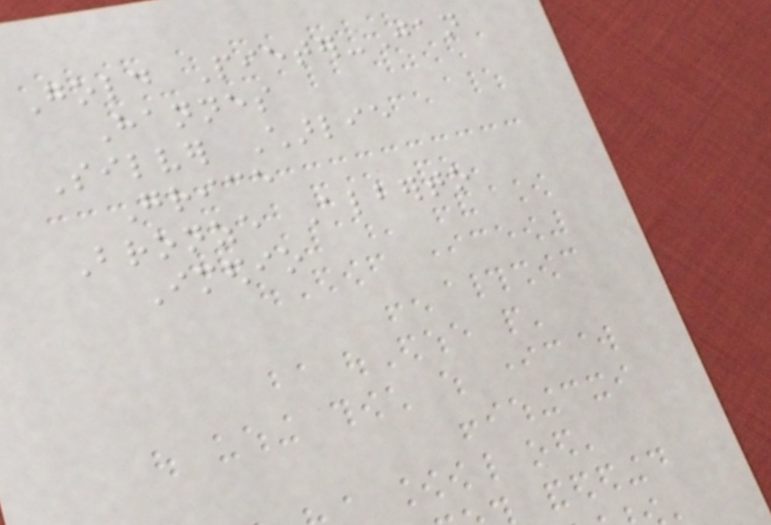Gold Pieter-Jan
Hannes
Silver Charlie
Grice
Bronze Alberto
Imedio
